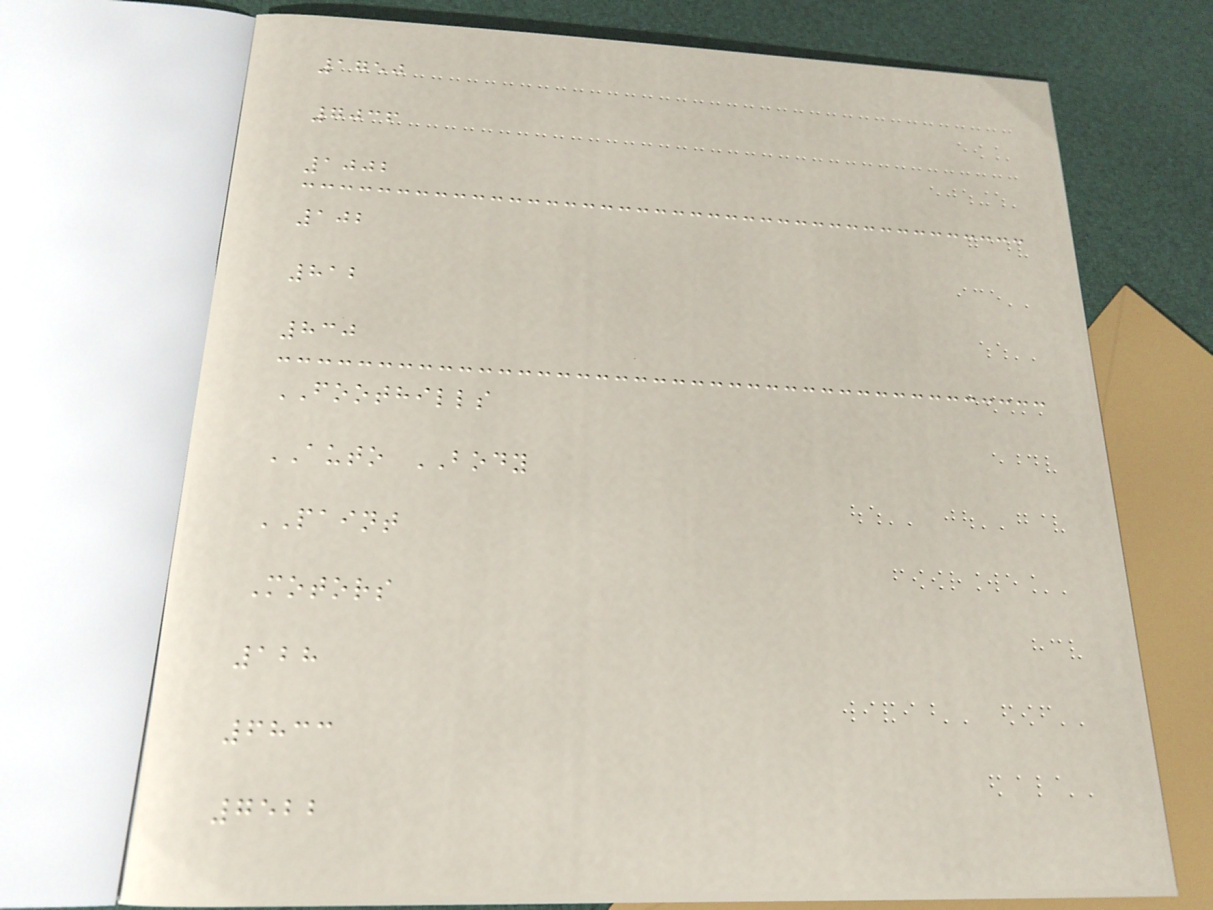1750
7036
1002
102
812
830
FOOTHILLS
AUTO BODY
PAINT
Motors
128
6833
7522
